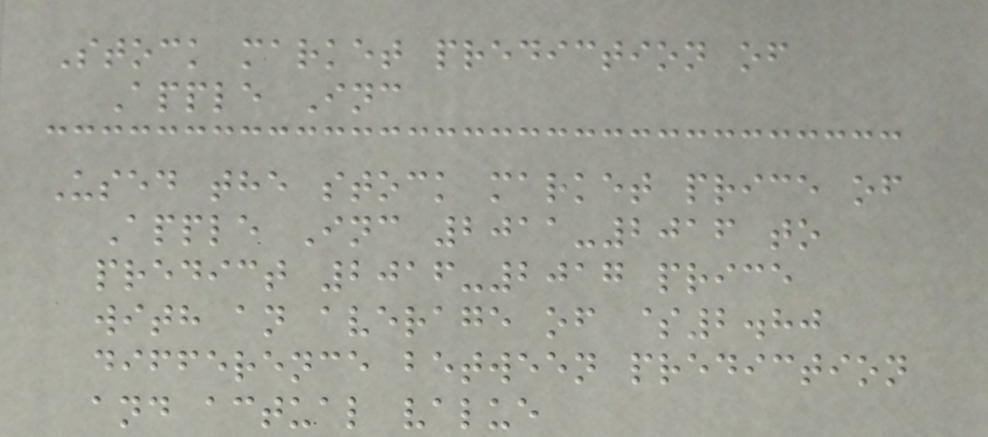Stock market prediction of
Apple Inc
Used the stock market price of
Apple Inc 2011-2016 to
predict 2016-2017 price
with an average of $2.80
difference between prediction
and actual value
